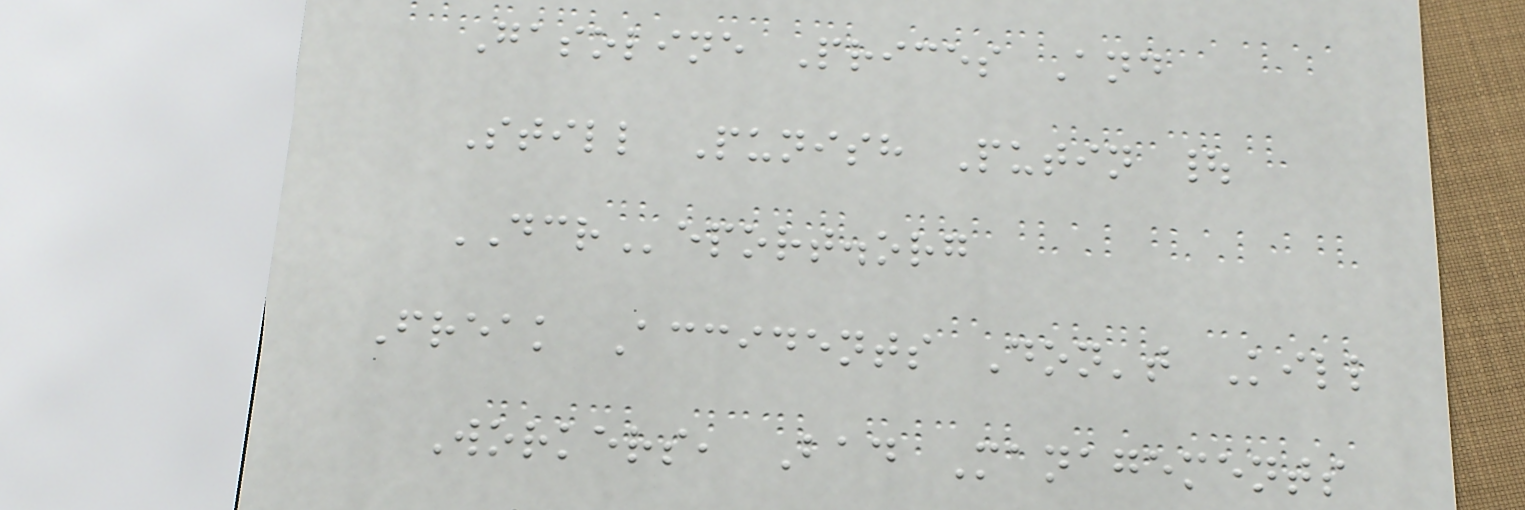Gasoline Prices And
Still Punish Putin |
DCReport.org
Freak Accidents Don't Kill
Workers, Bad Managements
